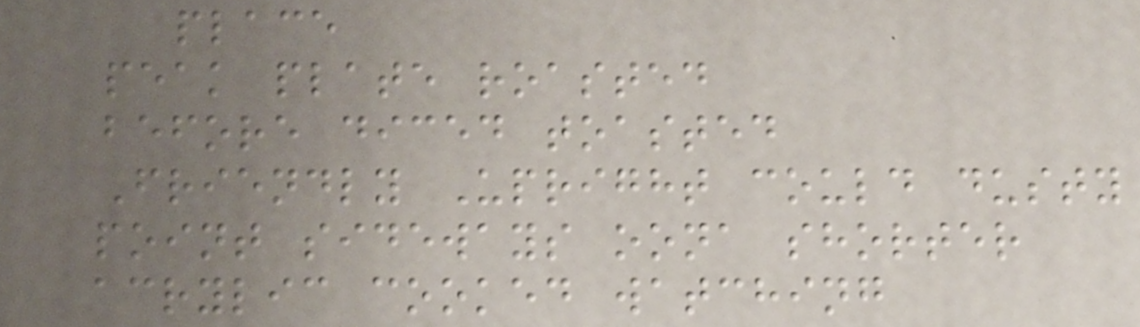place
peak plate roasted
before diced toasted
Friendly Upright could dusty
point sideways oona shorter
acrylic cooked watching
